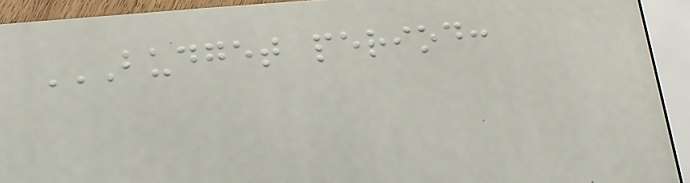BUDGET PERIOD:
